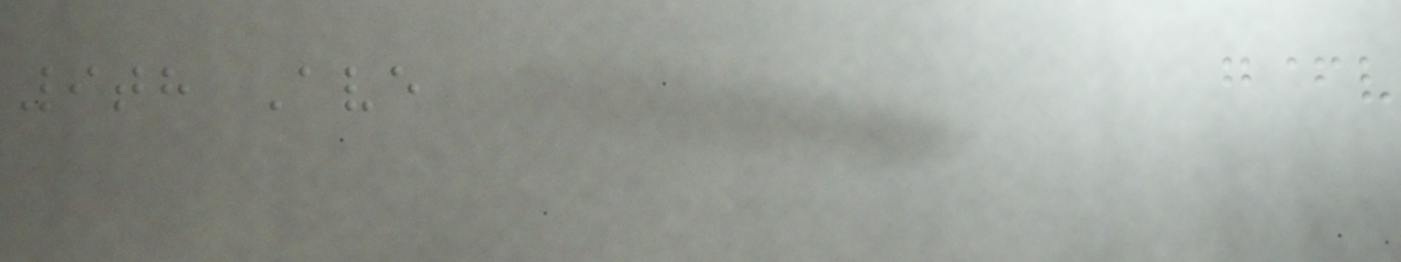9th Ave
